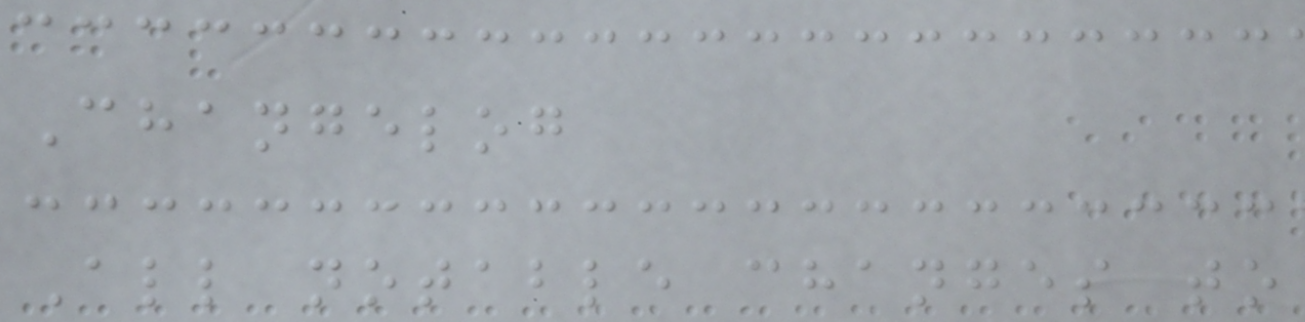Changelog
All notable changes to
